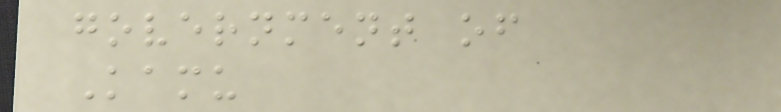government of
Kamu
